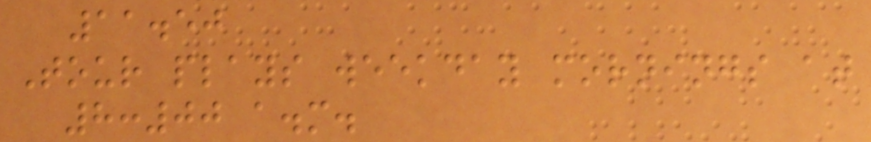11.50
Tour plays weekday mornings at
8:00 a.m.
